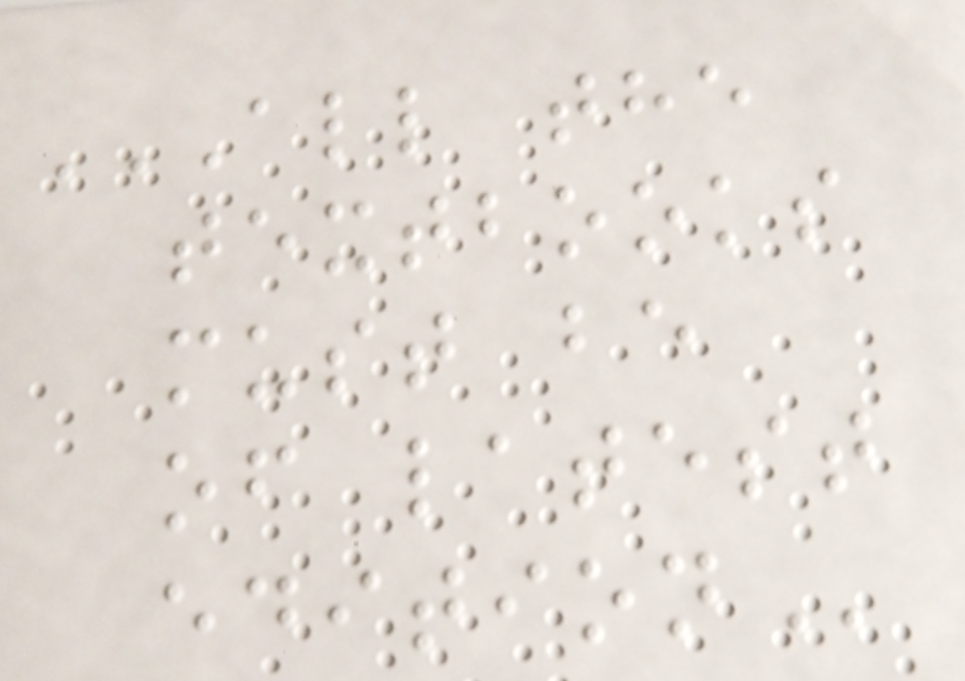ALL THE
TEXTBOOKS
MUST BE
OF LATEST
EDITION
